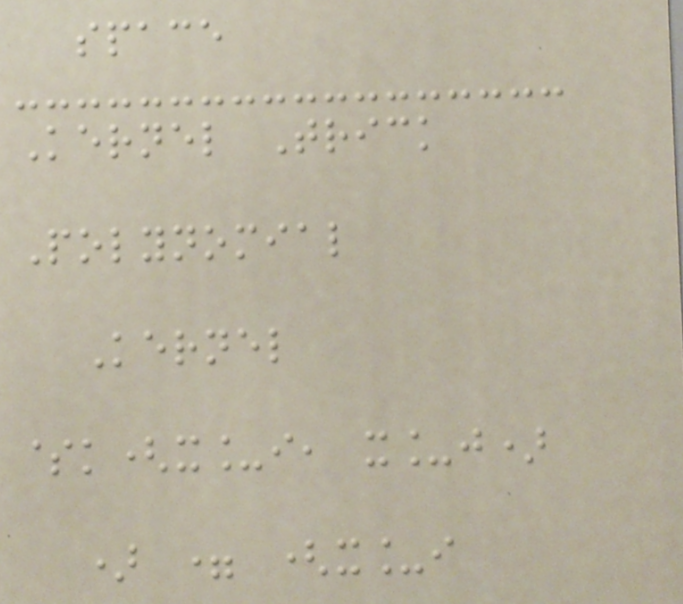space
Kernel Trick
Polynomial
Kernel
$k(x_i, x_j)
) = (x_i
